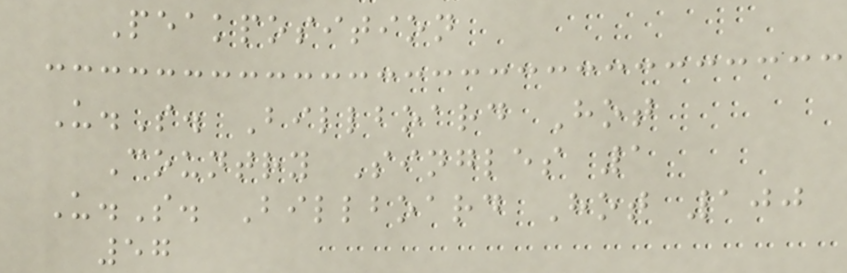Peakposition
U.S. Billboard Hot
Country Singles 1
U.S. Billboard Hot 100
57
